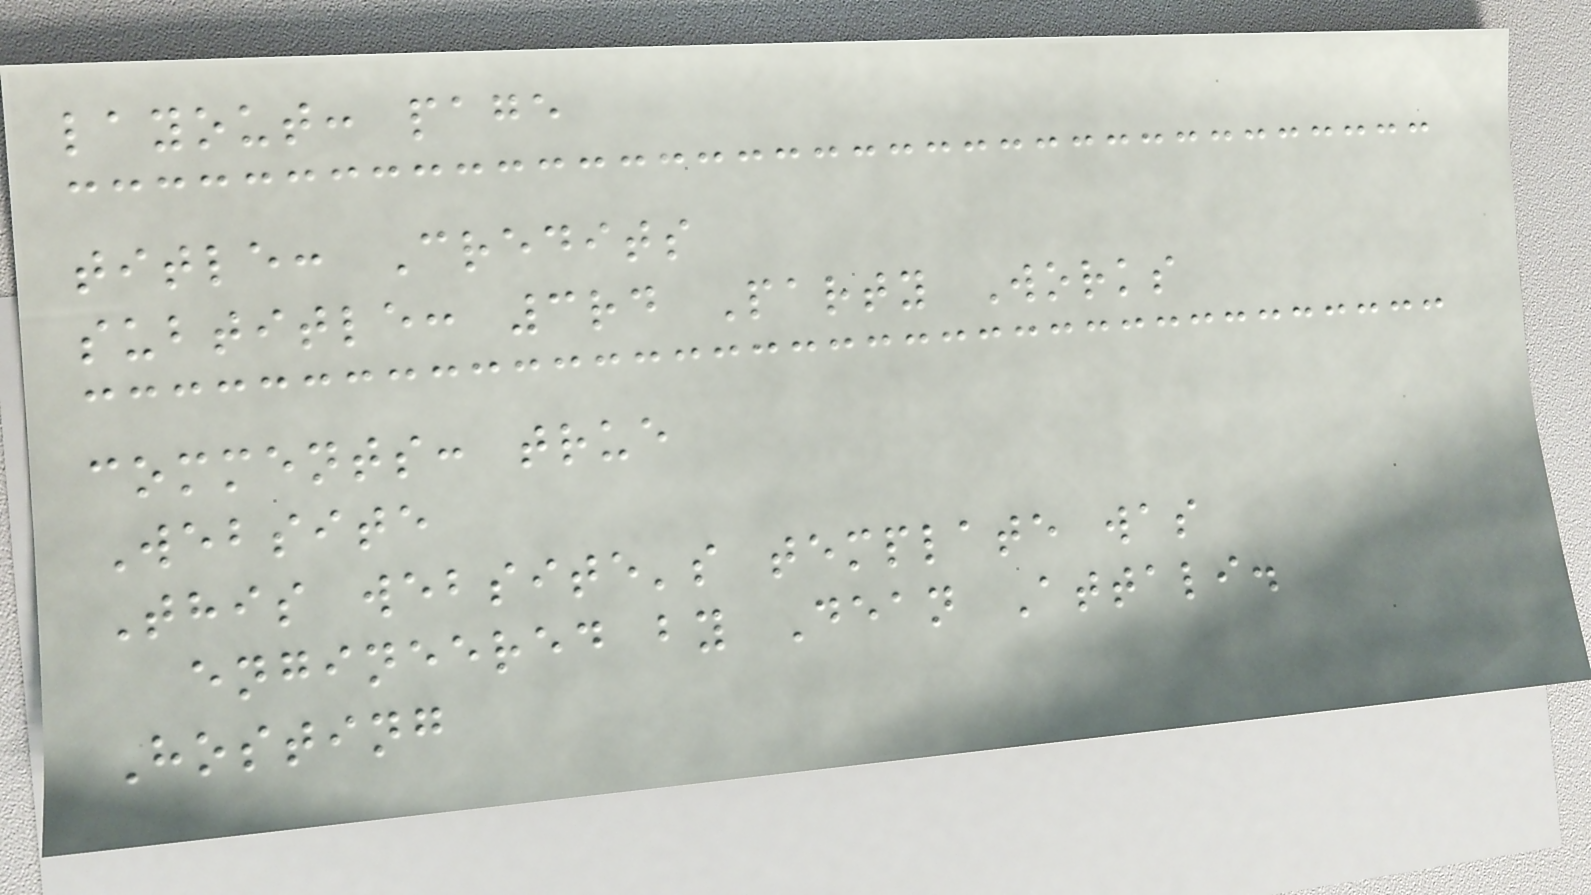layout: page
title: Credits
subtitle: 3rd Party Works
comments: true
Website
This website's template was
engineered by Dean Attali.
Hosting
